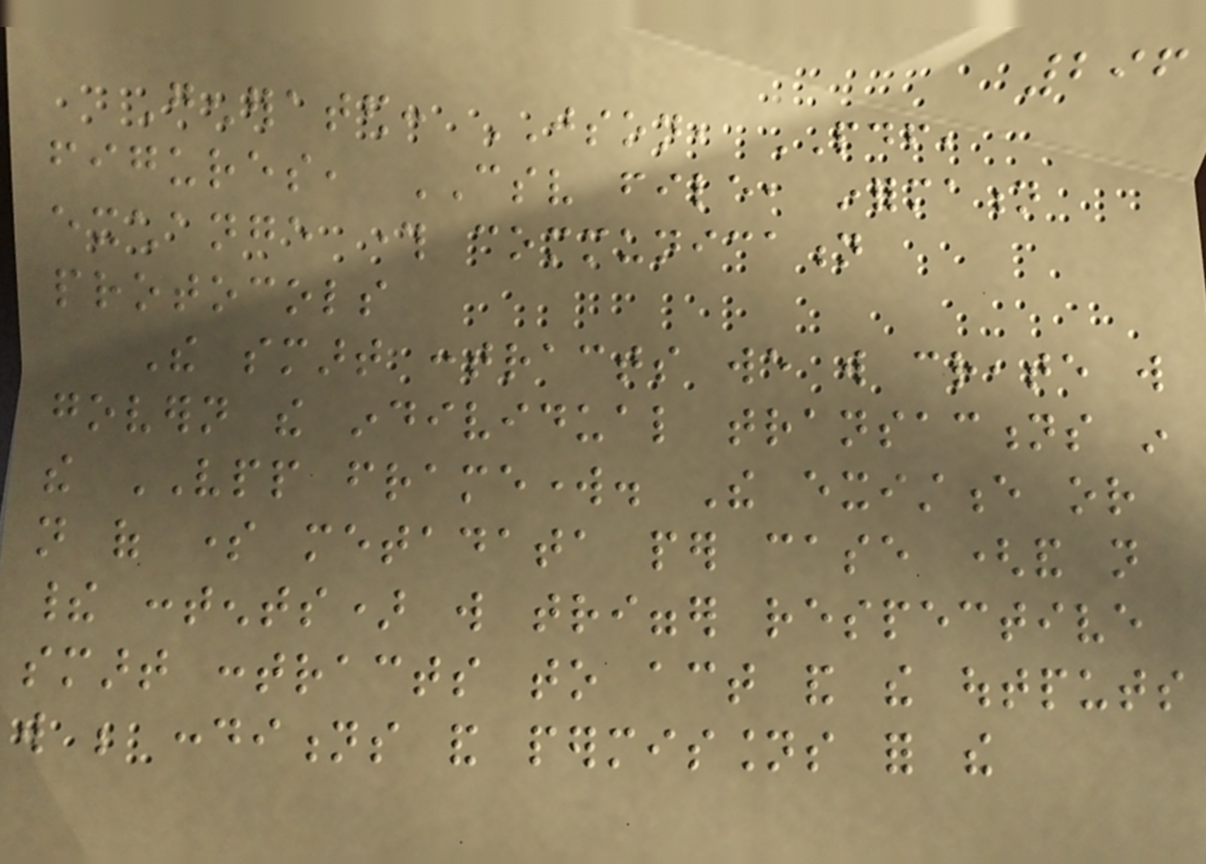296
Generated: JSON, PDF,
figures, CSV file, information
exchange through communication
protocols
The smart contracts we will create will
govern the individual transactions in
the VPP framework. The existence or
not of some metadata per case (and not
their contents) will trigger respective
smart contracts to act and the outputs
will be conditions and permissions for the
